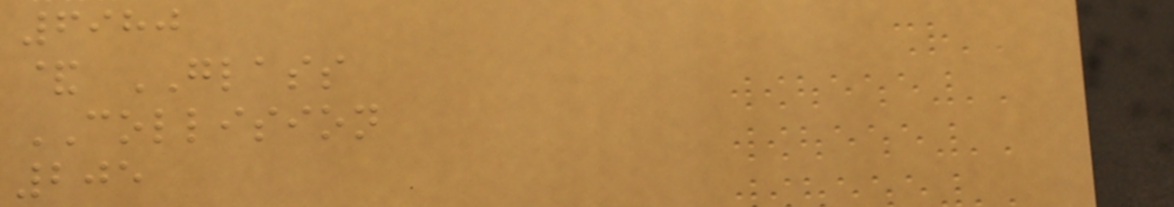6980
& GLASS
COLLISION
205
